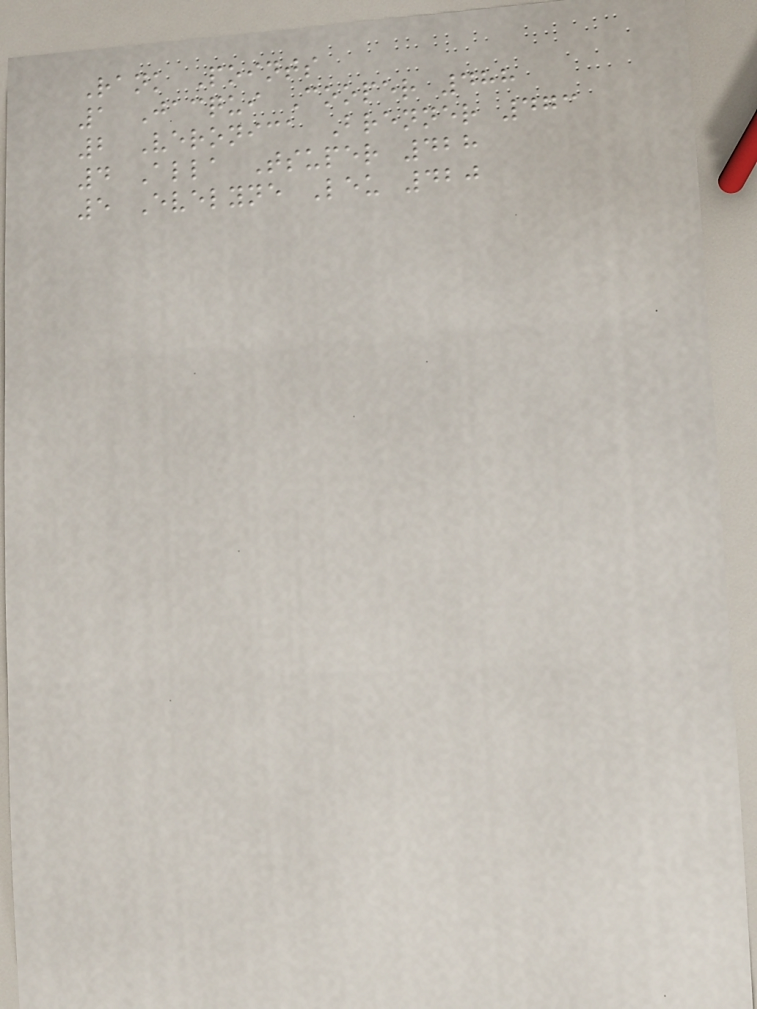Rank Points
1 Jacqui Cooper 488
2 Veronica Brenner 473
4 Alla Tsuper 428
5 Evelyne Leu 420
